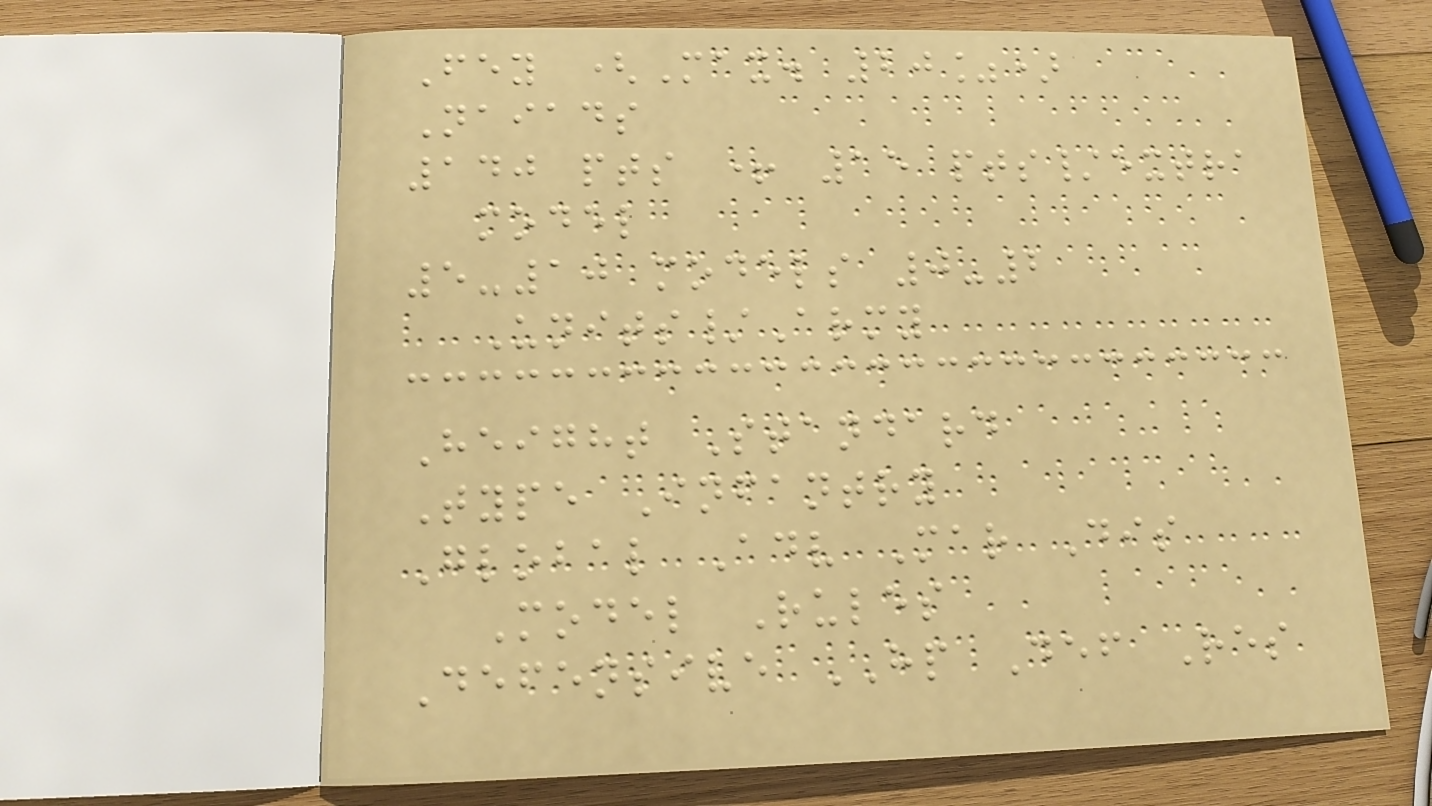Fey (Max. 20%)
Naiads
140 pts + 15 pts/extra
model
5-10 models 0-2
Units/Army
Height Standard
Type Infantry
Global Adv Mar Dis
Model Rules
Defensive HP Def Res
